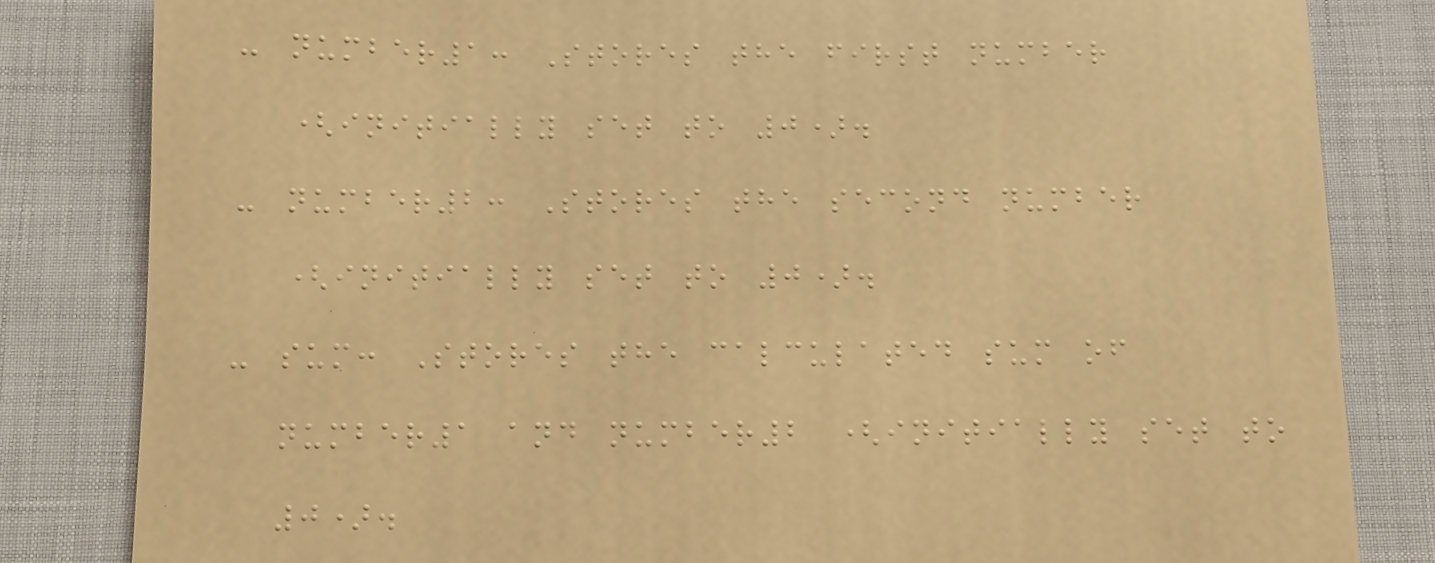- number1: Stores the first number
(initially set to 0).
- number2: Stores the second number
(initially set to 0).
- sum: Stores the calculated sum of
number1 and number2 (initially set to
0).
